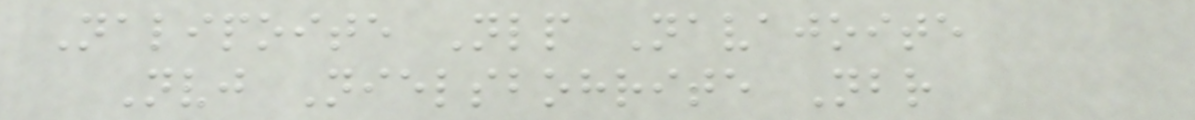Nalipoite Nlp Navajoite
Nvj Nielsbohrite Nbr
